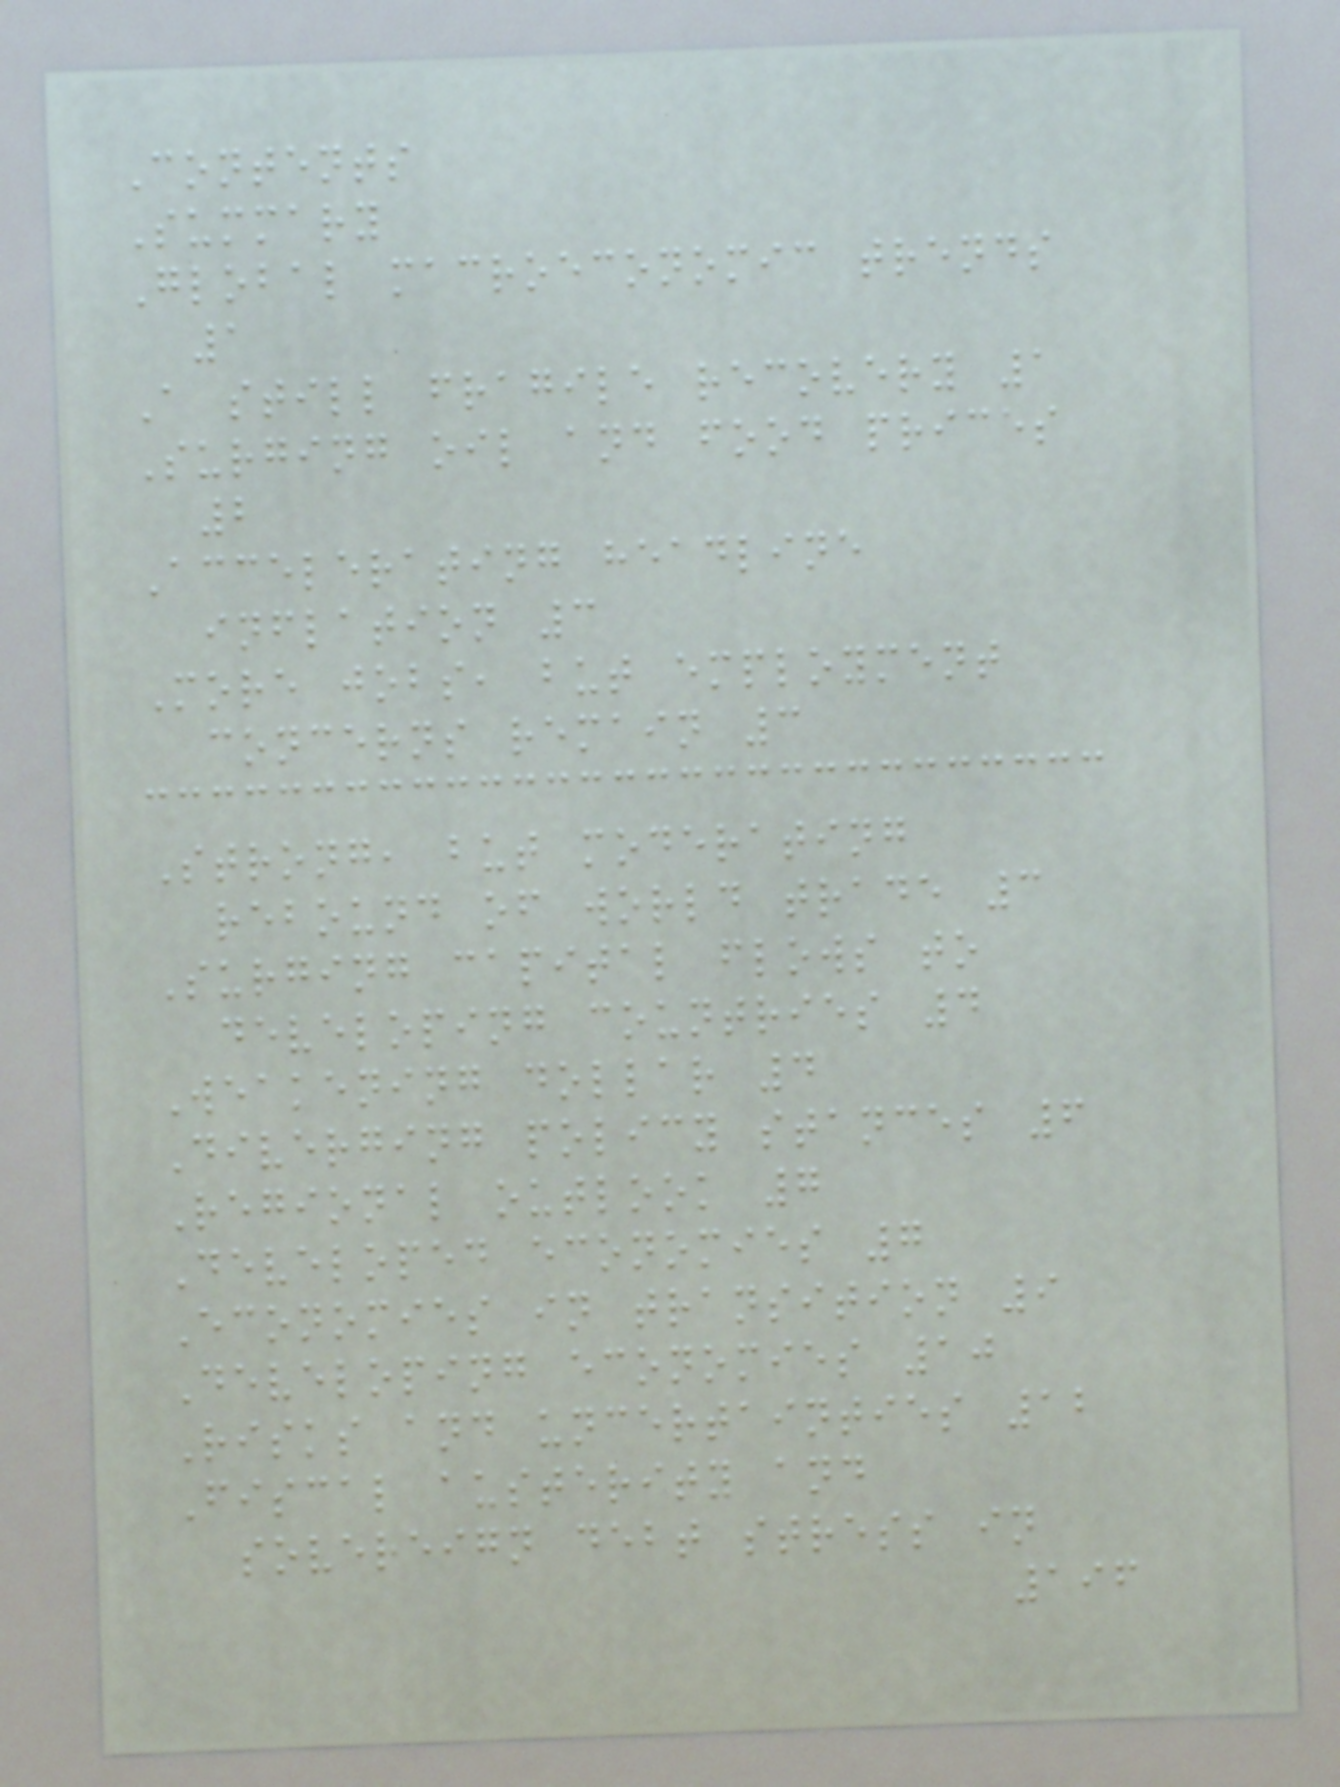Contents
Summary
Global macroeconomic trends
1
A still fragile recovery 1
Surging oil and food prices
2
Accelerating headline
inflation 3
More jobs, but employment
concerns remain 3
Strong, but moderating
rebound of world trade 3
Surging capital flows to
developing countries 4
Weakening dollar 4
Diverging policy stances 6
Regional outlook 7
Developed economies 7
Economies in transition 9
Developing economies 10
Risks and uncertainties 12
Fiscal austerity and
sovereign debt stress in
196
